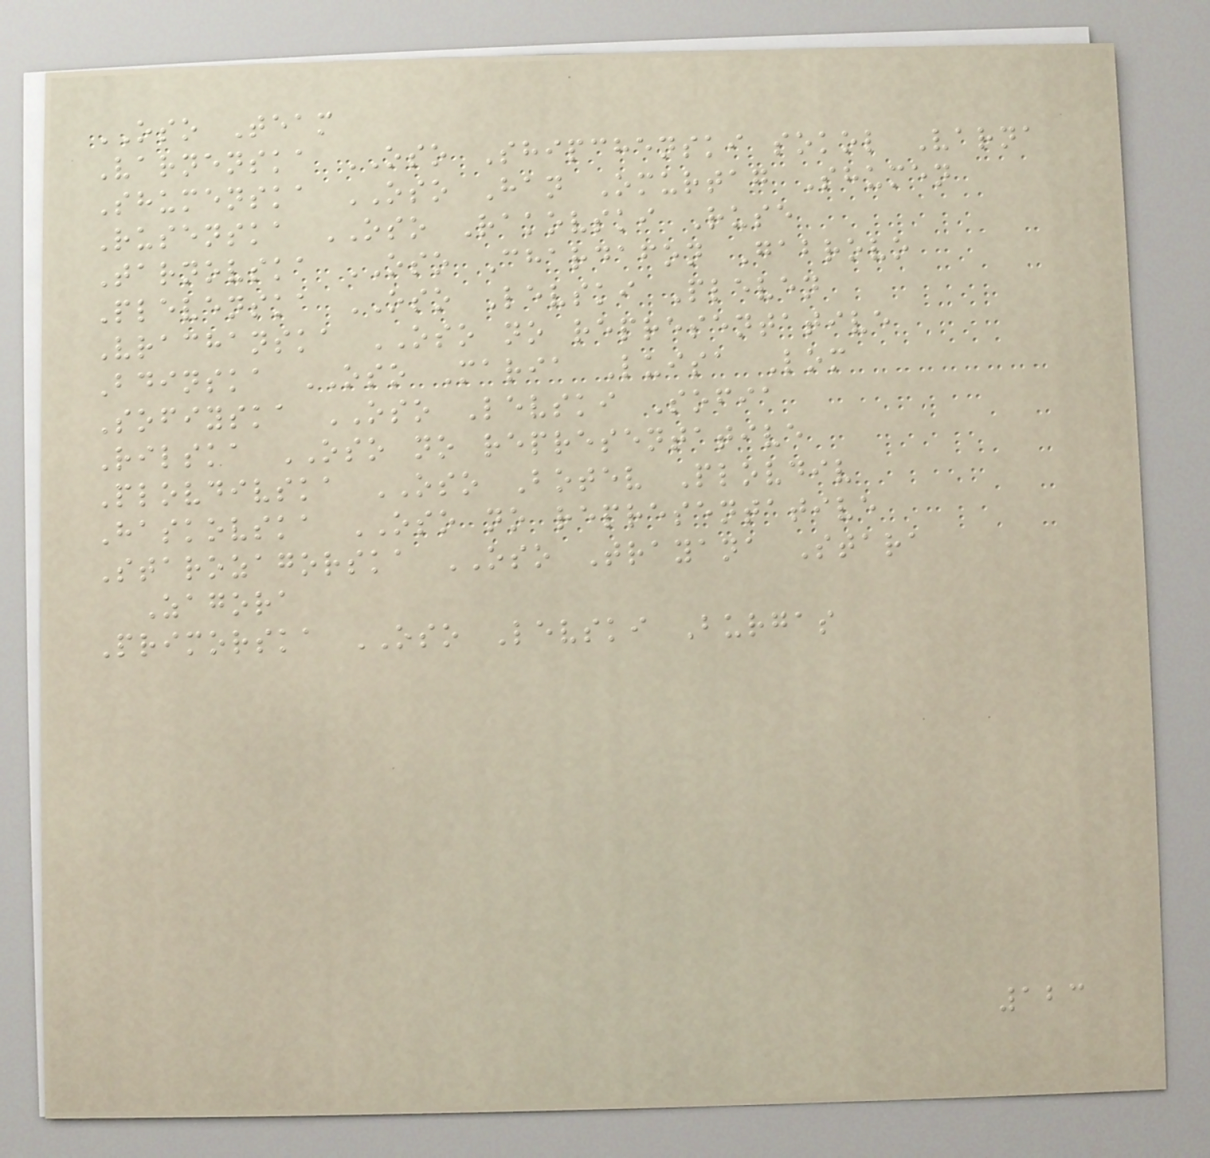OSO Team
Varnenska OSO Shipchenski sokol Varna
Shumenska OSO Han Omurtag Shumen
Rusenska OSO Rakovski Ruse
Tarnovska OSO Chardafon Gabrovo
Plevenska OSO Levski Pleven
Vrachanska OSO no representative
Bdinska OSO Maria Luisa Lom
Sofiyska OSO Levski Sofia
Rilska OSO no representative
Plovdivska OSO Botev Plovdiv
Haskovska OSO no representative
Starozagorska OSO Trayana Stara
Zagora
Primorska OSO Levski Burgas
123
